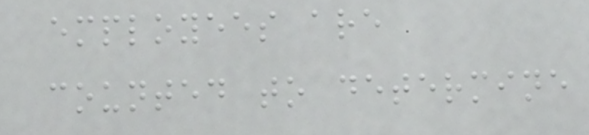employees are
counted to determine
